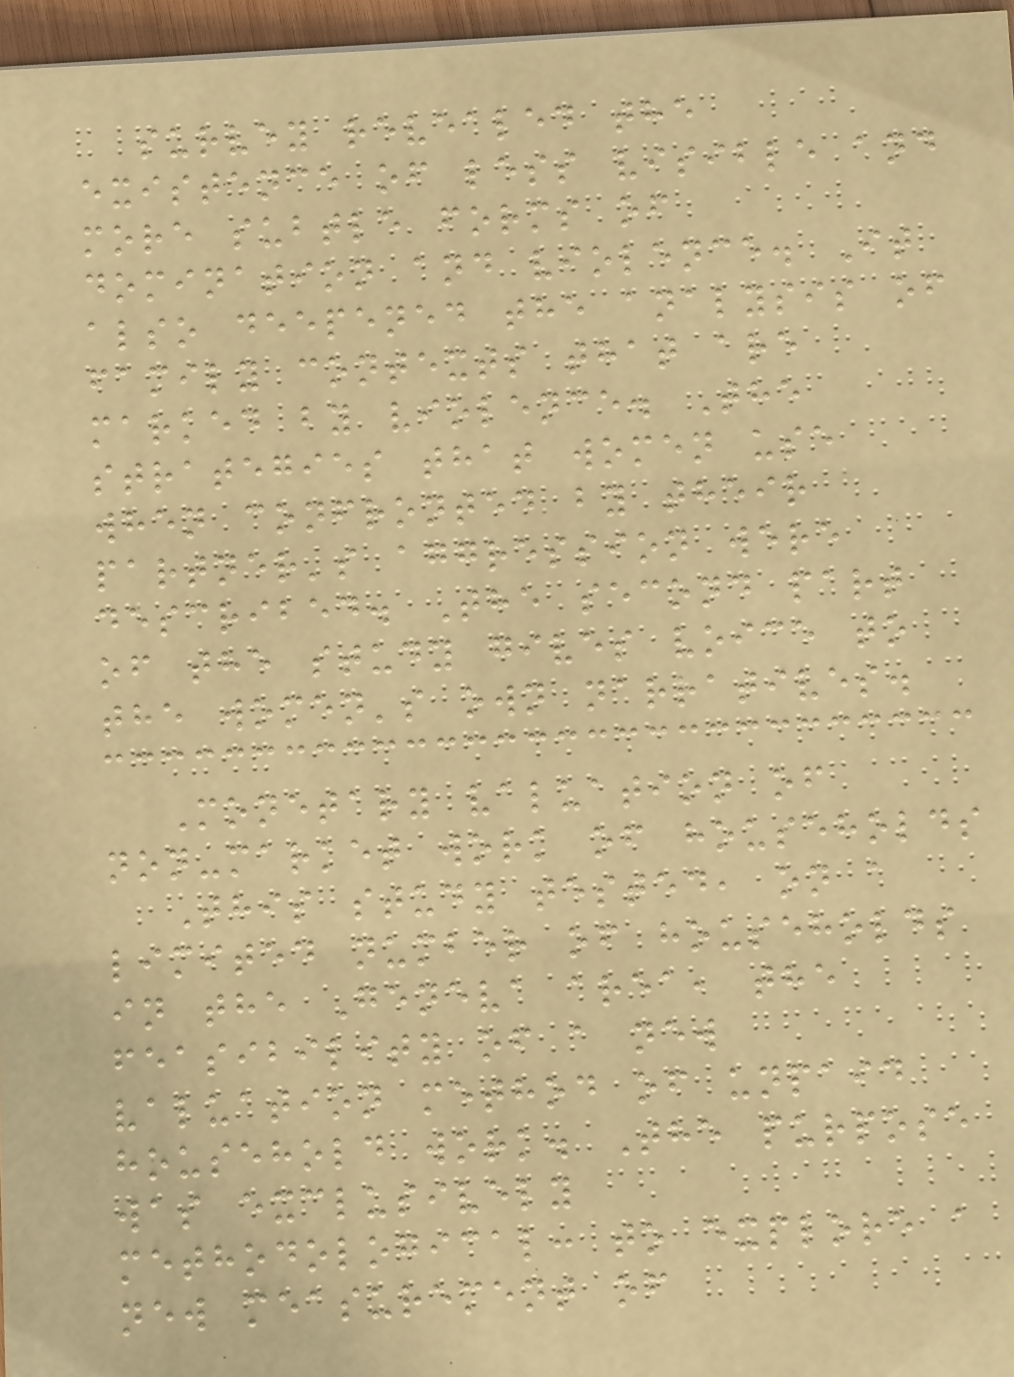survey revealed the
existence of less visible and
more subtle forms of
domination and violence. It
also deepened the analysis of
family contexts that are
marked by violence. The
strategies that women use
when confronted by their
partner's aggression were
described. The second part
of the study gives voice to
the women's own narratives.
Monetary valuation of
non-market work of households
This study tested, on a
limited number of households
in the Geneva area, the
feasibility of a new
valuation method of unpaid
household work. The purpose
was exclusively
methodological: to explore a
new measurement of
